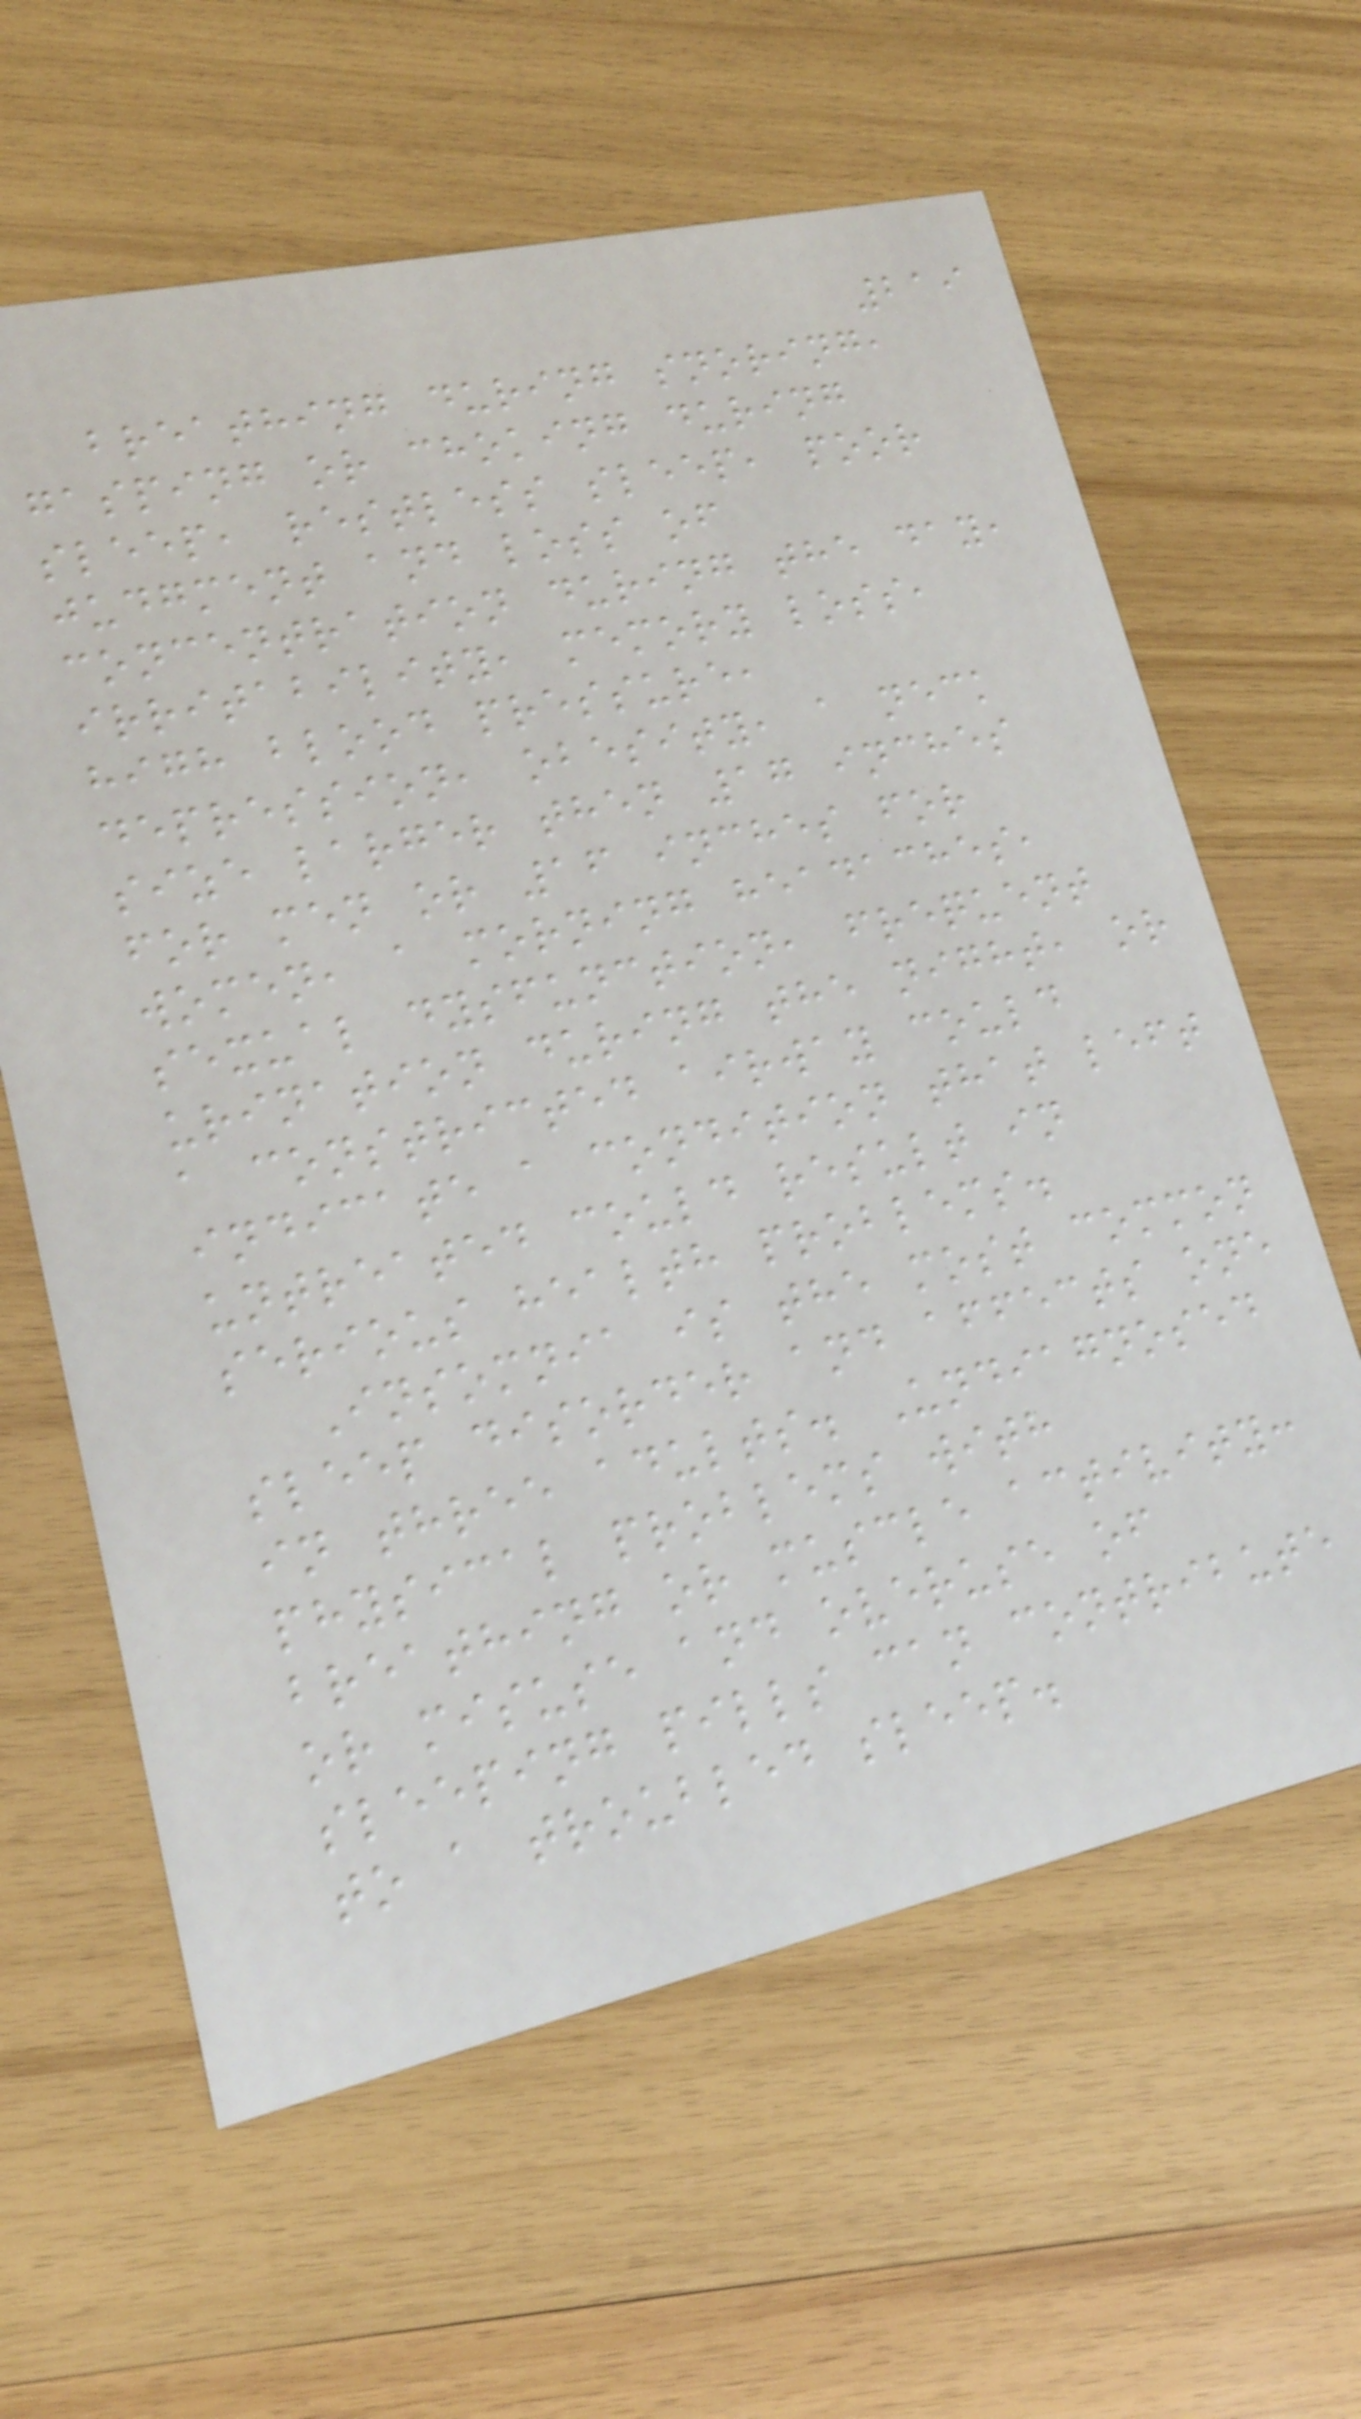219
breathing during snoring,
gasping or choking during
sleep, restless sleep, poor
judgment and loss of
concentration during the day,
irritability, memory loss,
high blood pressure,
depression, obesity, a neck
size larger then 17 inches
for men or 16 inches for
women, a morning headaches,
sexual dysfunction, frequent
urination during the night, or
a constricted airway could
indicate a condition that left
untreated could result in
serious health problems.
Insomnia is the most common
sleep disorder and affects one
in three adults. Undiagnosed
physical problems with
breathing or muscle activity:
or misuse and overuse of
sleeping pills can contribute
to a troubled sleep.
